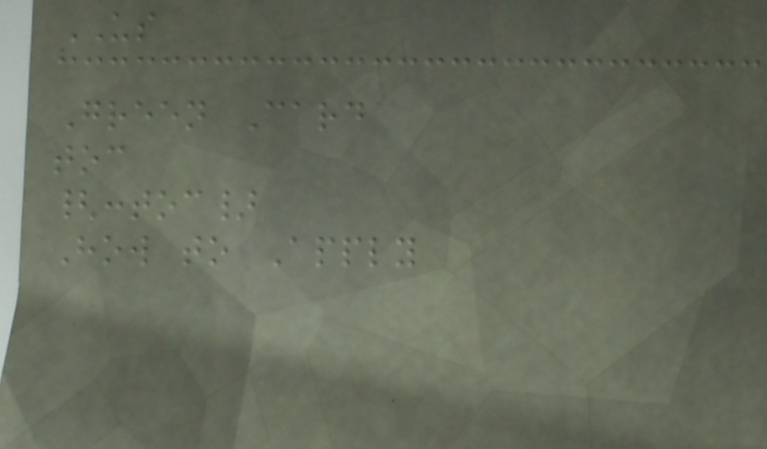US
Green Card
toc
{:toc}
How to Apply
